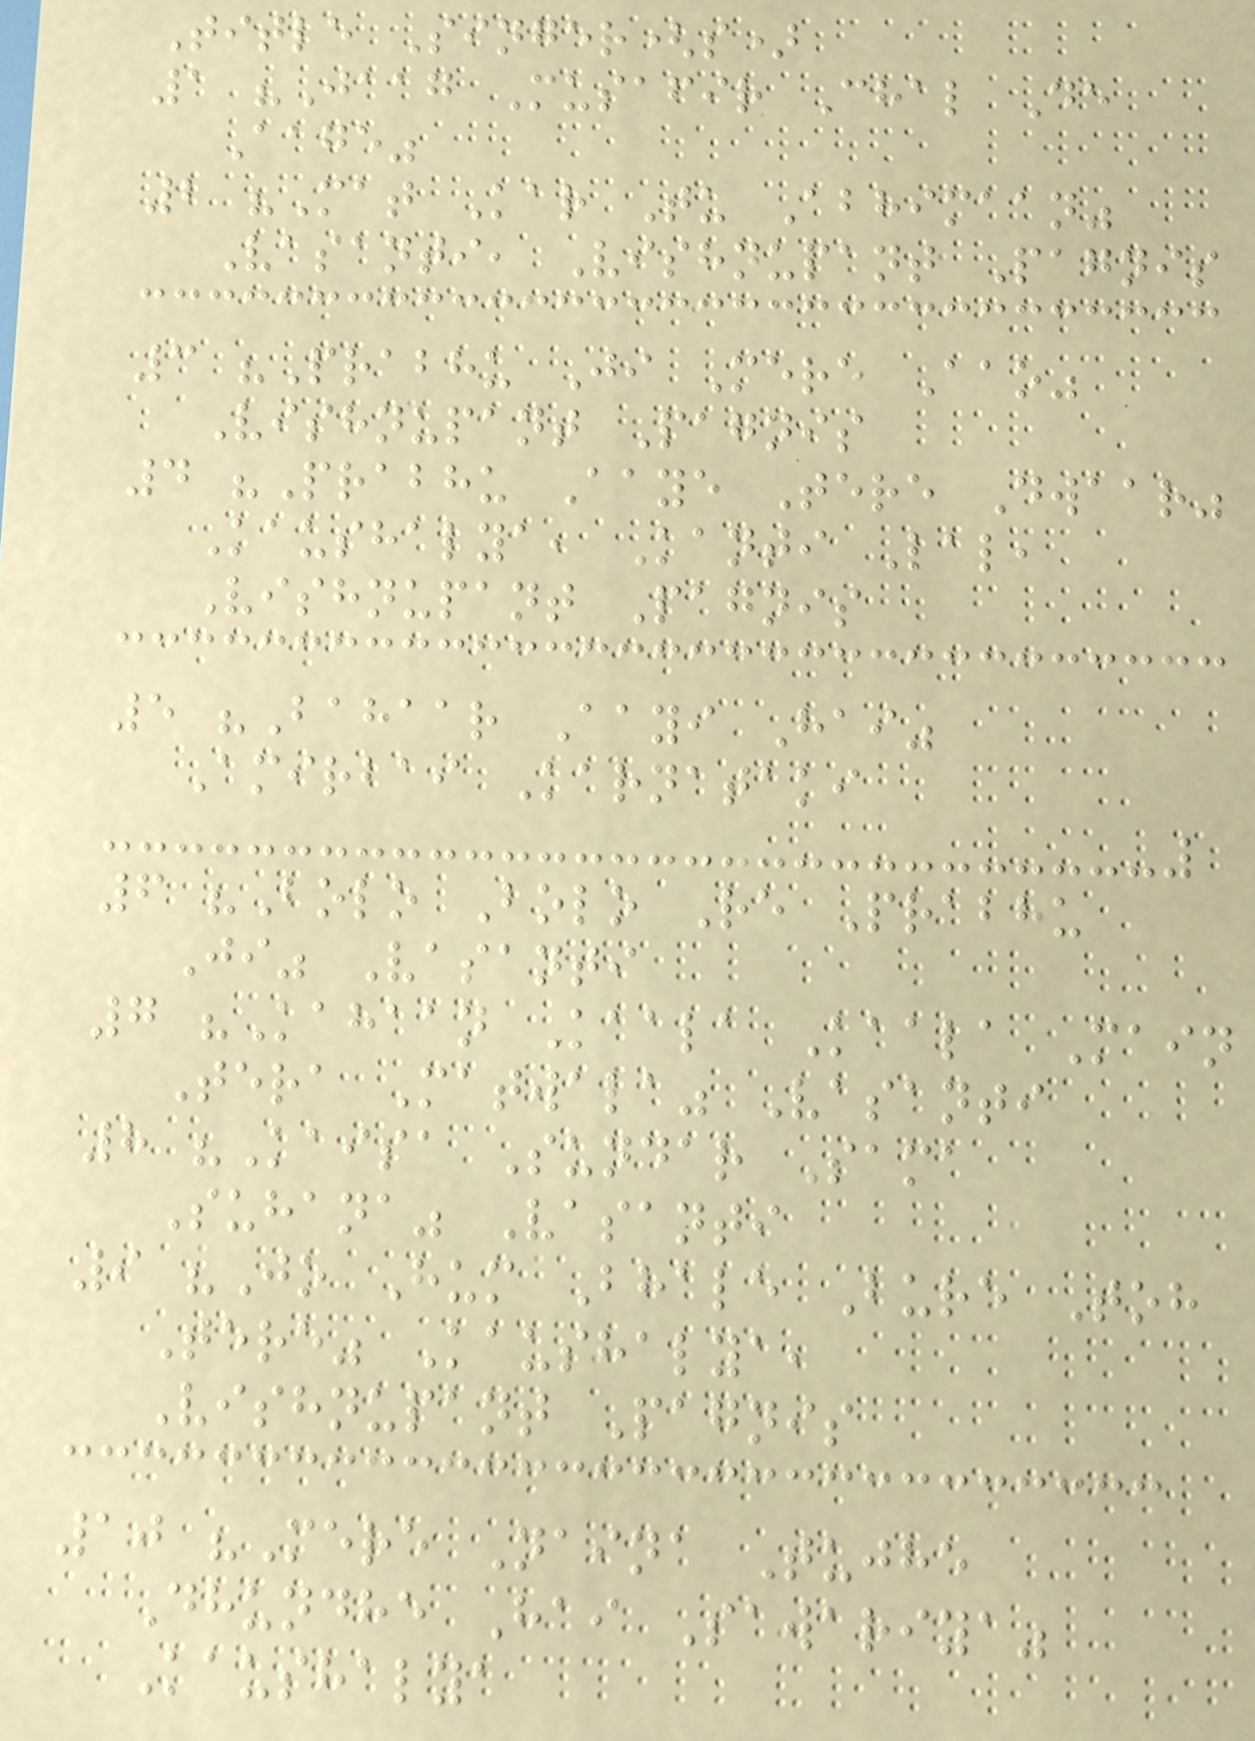Title Singer(s)
1 "Jaag Musafir Chal De
Aage"
2 "Mat Kar Tu Abhimaan"
Vasanti, Vishnupant Pagnis
3 "Prabhu Ji Mere Aao"
Vishnupant Pagnis
4 "Prabhu Aaye Tere Dwaar"
Kaushalya, Kanti Lal,
Vishnupant Pagnis
5 "Bahaar Aayi Hai"
Amirbai Karnataki
6 "Bolo Bolo Re Prabhu
Ji" Vasanti
7 "Kahaan Kaala Kaala Main
Tera Matwala" Vasanti
8 "Kaisa Sundar Sama
Suhana" Vasanti
9 "Jo Hum Bhale Bure Toh
Tere" Kaushalya,
Vishnupant Pagnis
10 "Mere Naina Tujhe
Dhundhe Hai Sawariya"
Kaushalya
